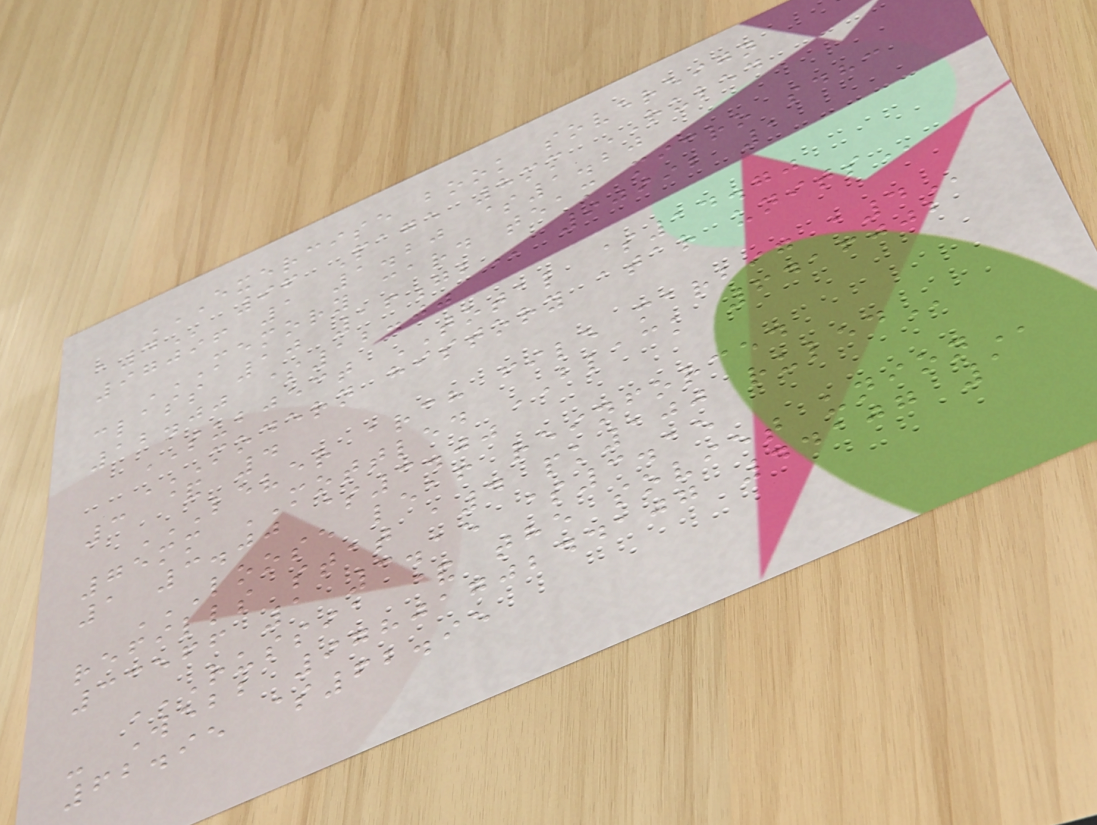EXERCISE BOOK SOVEREIGN
A4 96 Page 8mm RULED
97096 1 1.20 $1.20
MEMORY CARD TEAM MICRO SDHC
CLASS 10 16GB 90992 1
12.00 $12.00
SUBJECT TOTAL $14.70
MODERN HISTORY ATAR UNITS
3 & 4
LEVER ARCH FILE MARBIG A4
75mm MOTTLED BLACK 6416002
1 3.00 $3.00
LOOSE LEAF REINFORCED
REFILLS STAT A4 PK100 RULED
33566 1 3.15 $3.15
RUSSIA & THE SOVIET UNION
- Webb 9780170244107 44107 1
62.95 $62.95
